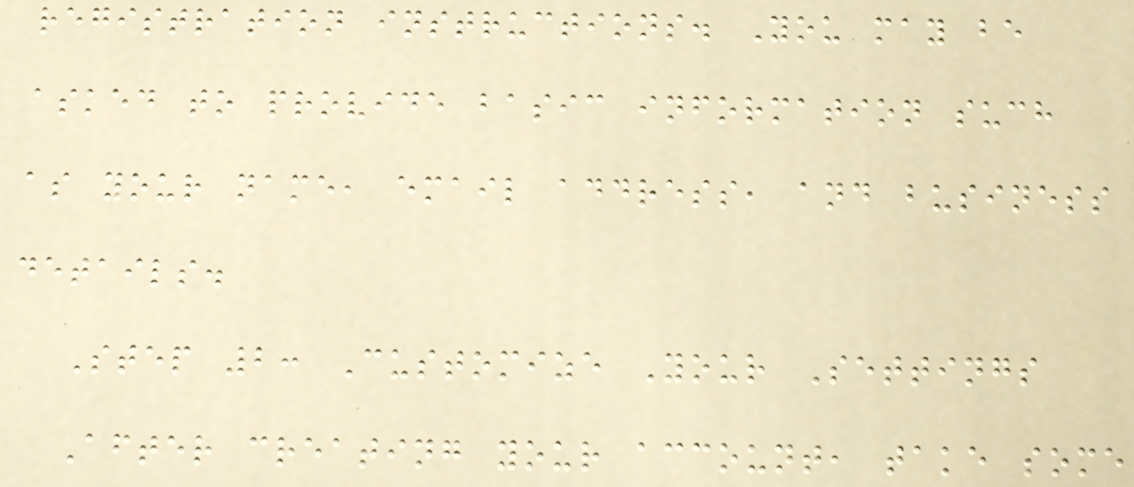registration instructions. You may be
asked to provide basic information such
as your name, email address, and business
details.
Step 2: Customize Your Settings
After creating your account, take some
